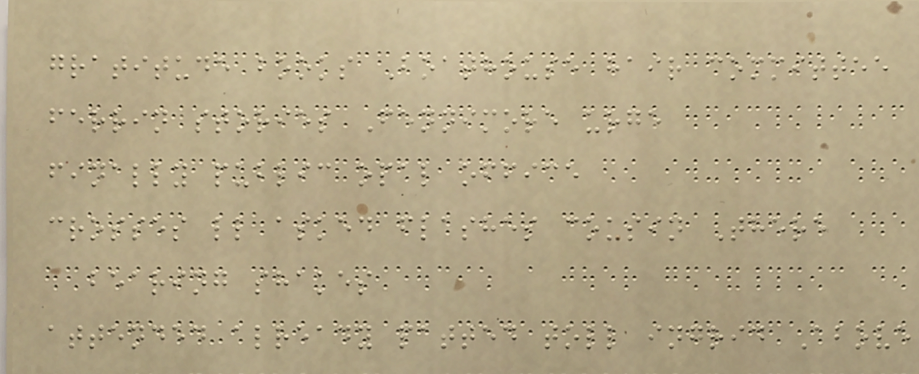gratitude books Boathouse hair committee
ferrin stories Fennimore urge
finally public opal office
crosses ll asked flashes cousin There
bearing shakes
attended already patted toll ingrid Above
